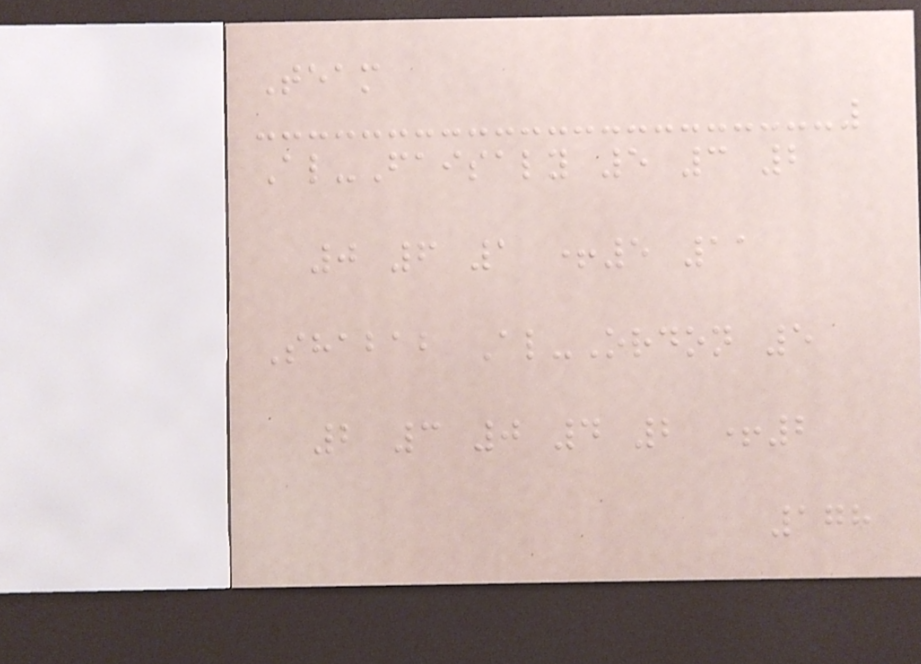Team
Al-Faisaly 5 3 2
0 6 1 +5 11
Shabab Al-Ordon 5
2 3 0 4 2 +2
178
